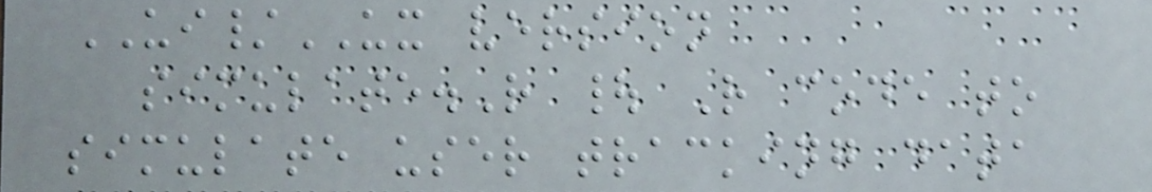UI/UX version
simulate.R | R code to
simulate user tracking data
